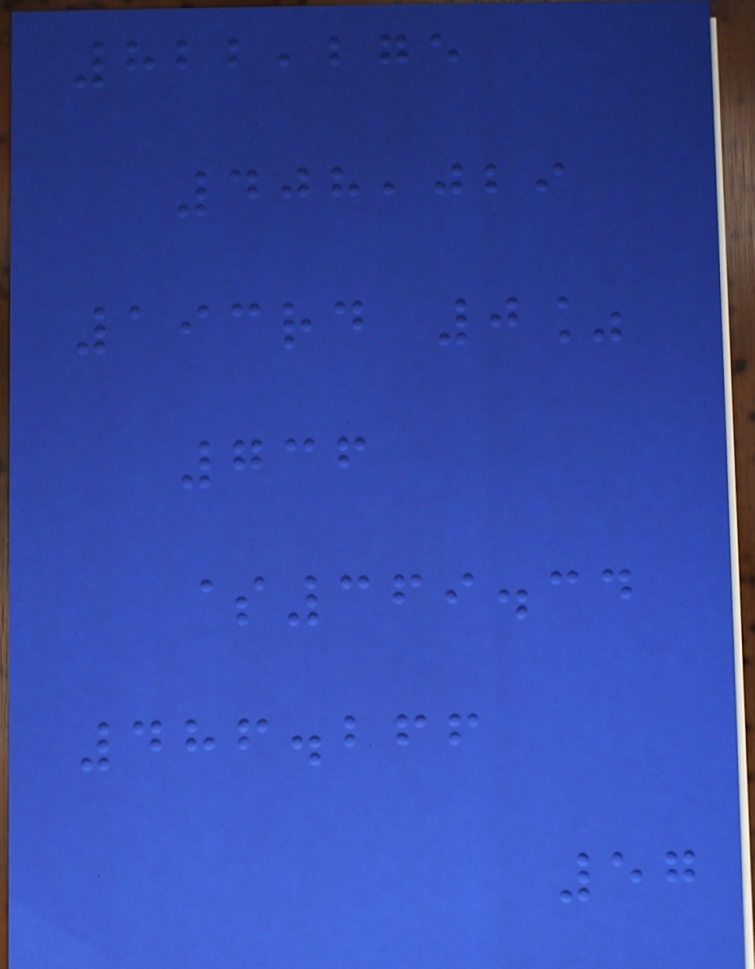822,275
408,029
193rd 0%
736
$369.34
486.266
57
